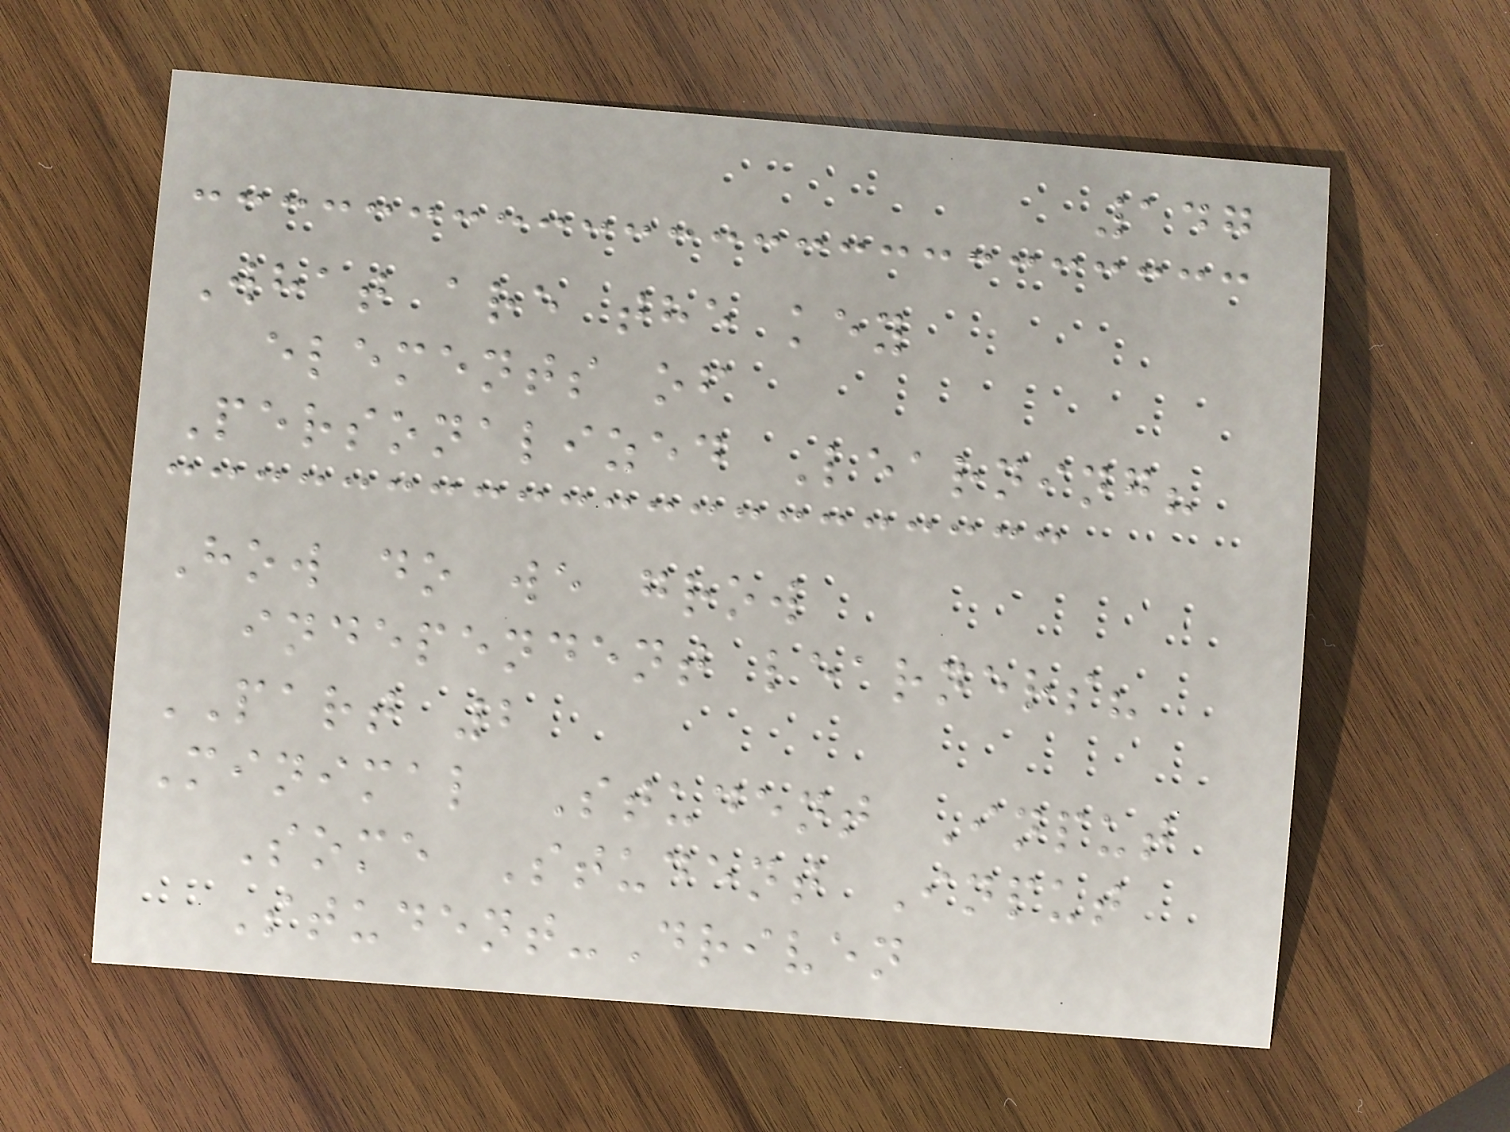147
What are the key
elements of
Personalized Learning?
How do we grow
independent learners?
PART 2
Minimal Student Input
Some Student Input
Student-Driven
